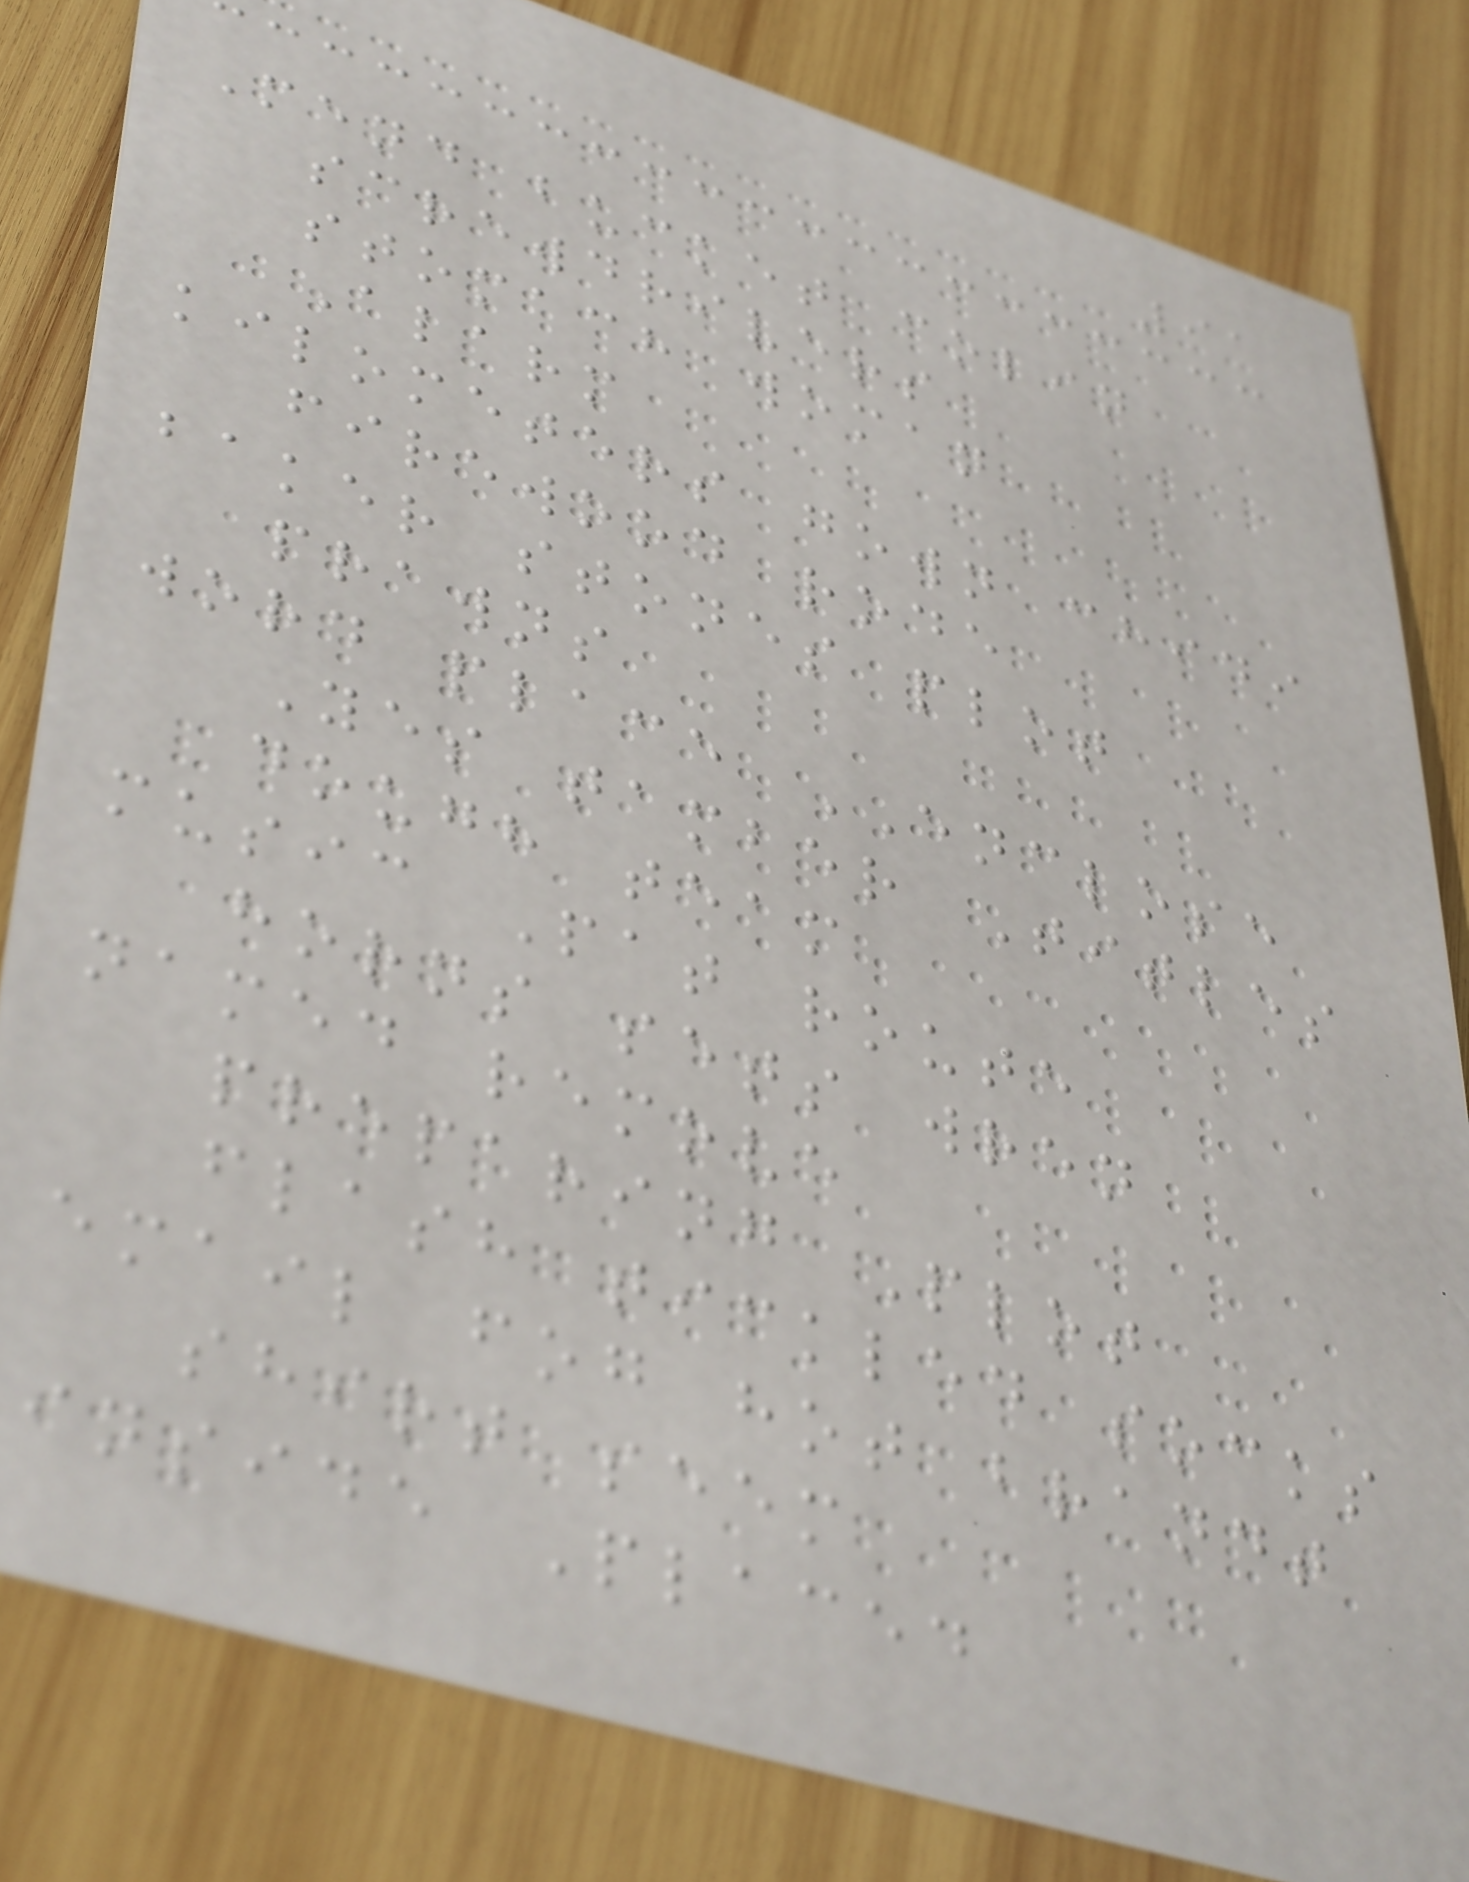91
Mend bucket colin
screwdrivers
stomach woman
Alarm
kilometers gown chidi
firewood rode
baker stones plot
prawns
word place ENCLOSE
Yes tamber Titles
dough team
music Pat route
horns sets wren
named remove
preparing Plot
flash tickled socks
email fog hot brandt
shirt seem
inside Placed
